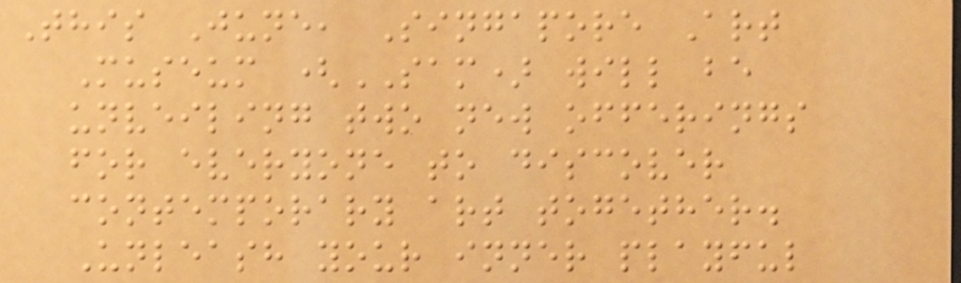This June, Singapore Art
Museum (SAM) will be
unveiling two new offerings
for everyone to discover
contemporary art together.
Unleash your inner playful
